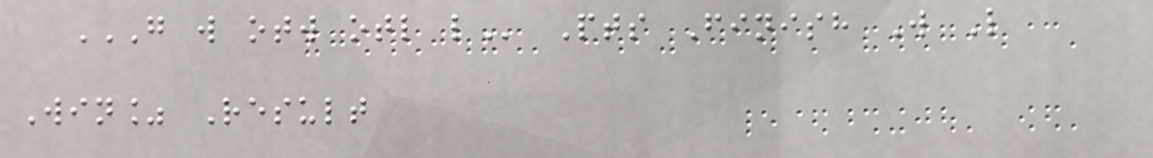G W OTW OTL L Pts Finish W L
Win% Result
